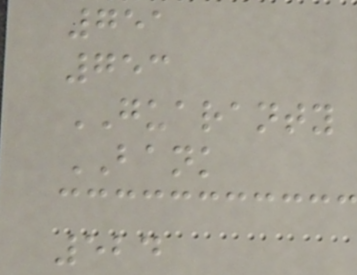751
753
GUARANTY
BANK
524
